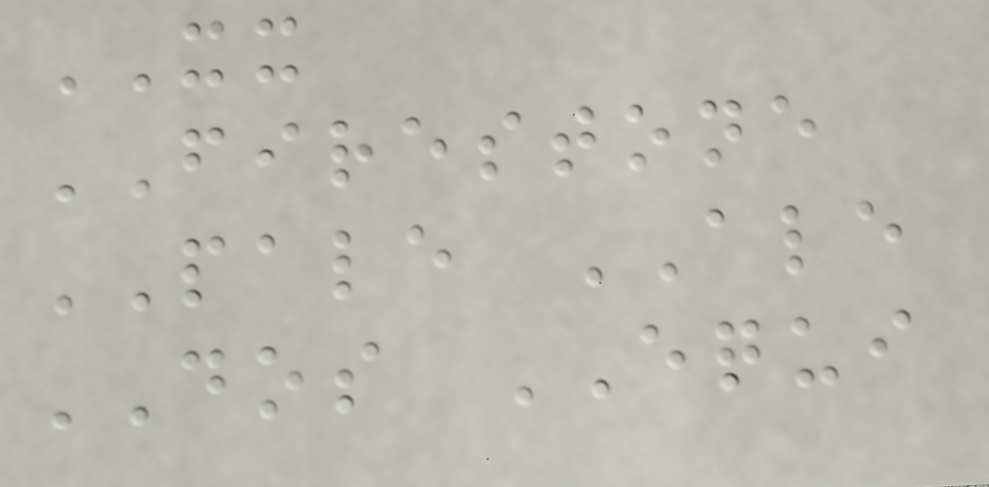XX
FIRESTONE
PALE ALE
DOS EQUI
